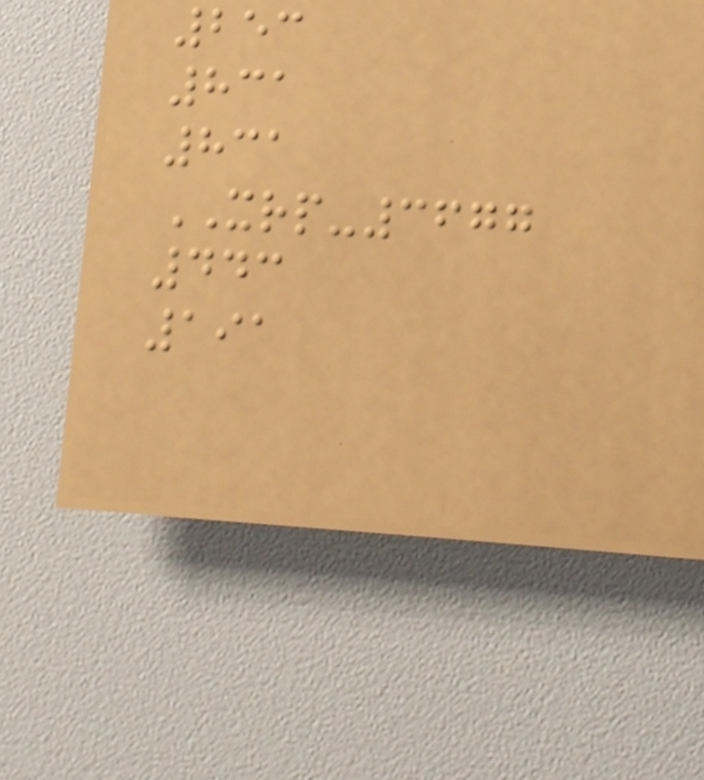253
831
831
XRP-3677
443
191
